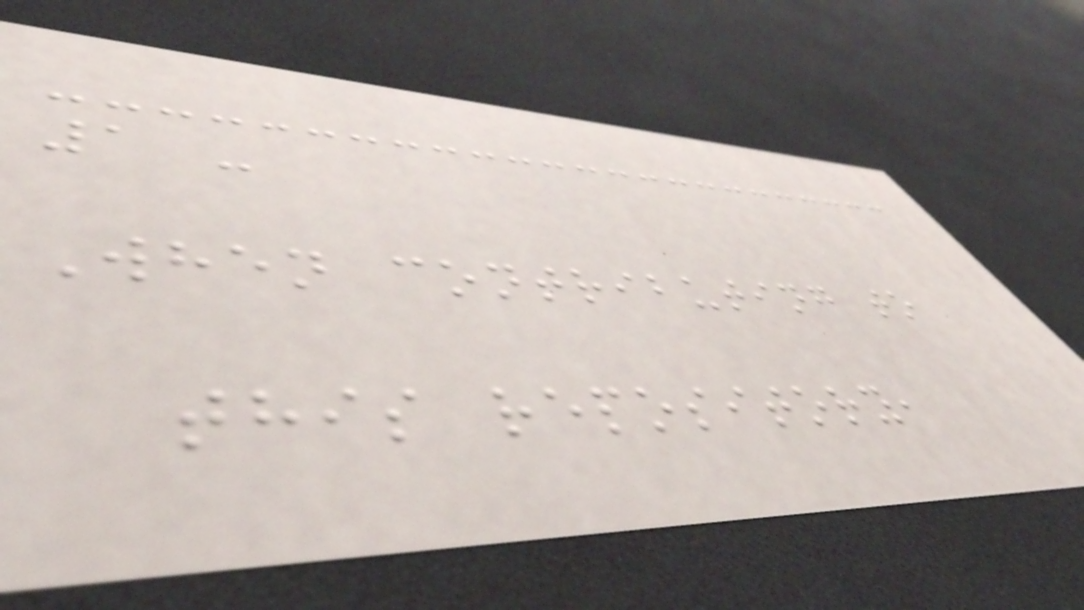1 -
When contributing to
this repository,
